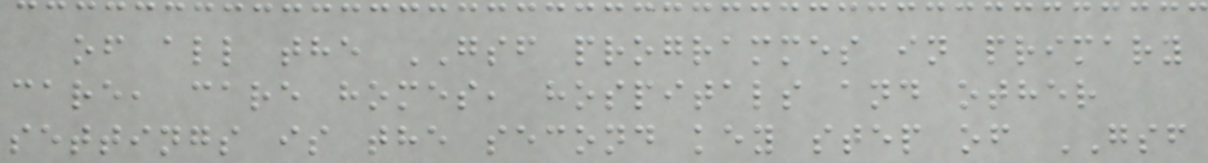of all the GSF programmes in primary
care, care homes, hospitals and other
settings is the second key step of GSF
